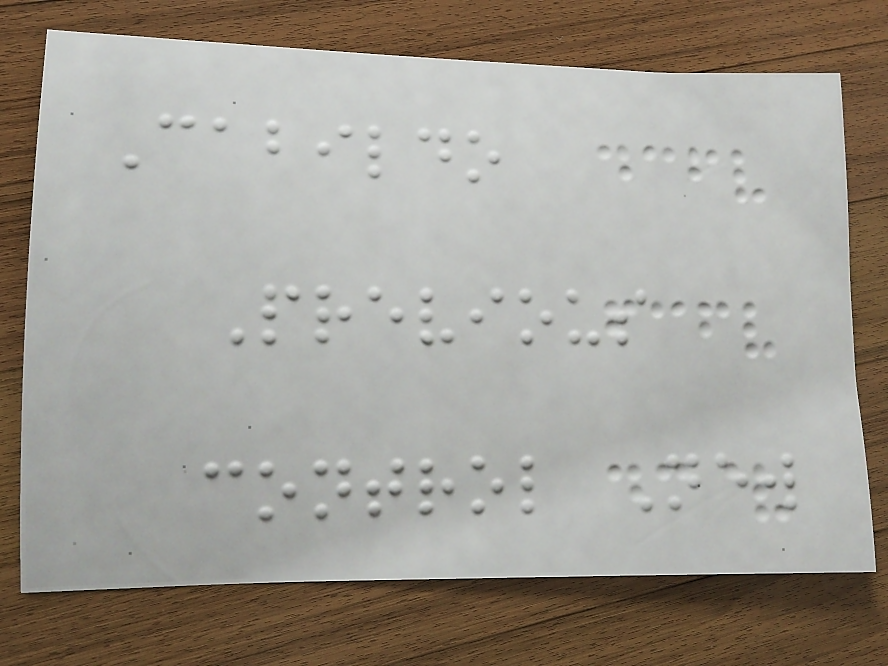Cabildo
Previous
control New
